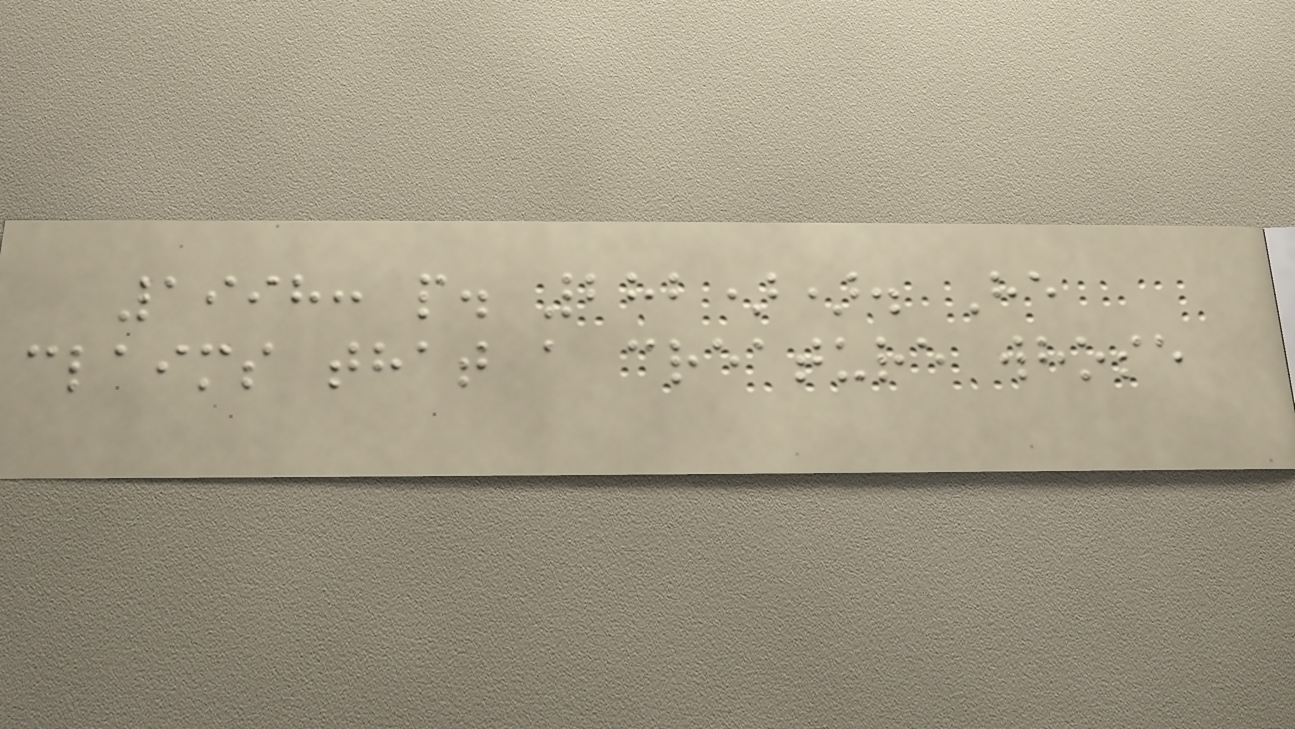1998: p. 282)). He
claims that a creature whose
